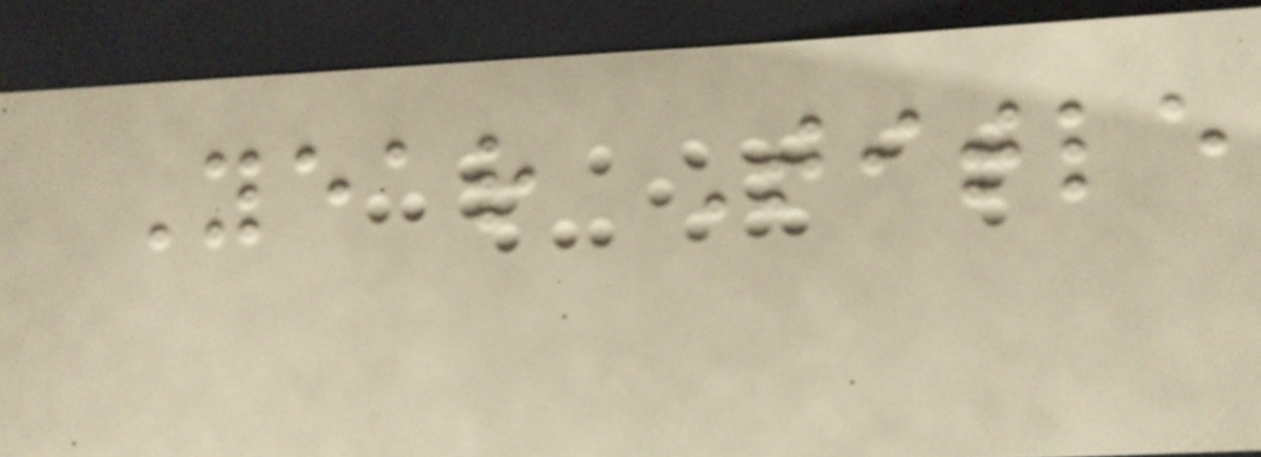Year Title
